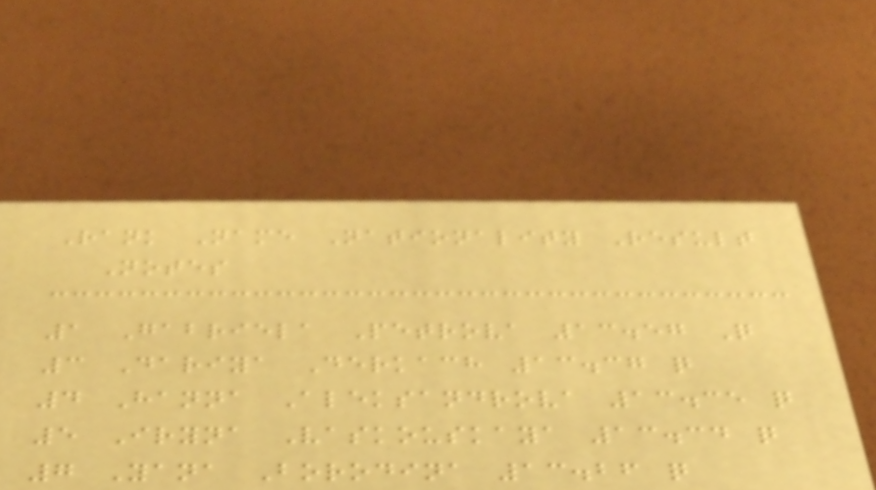Rank Name Nationality Result
Notes
1 Gabriela Petrova 13.57 Q
3 Dariya Derkach 13.37 q
4 Hanna Aleksandrova 13.35 q
5 Iryna Vaskouskaya 13.34 q
7 Yana Borodina 13.26 q
